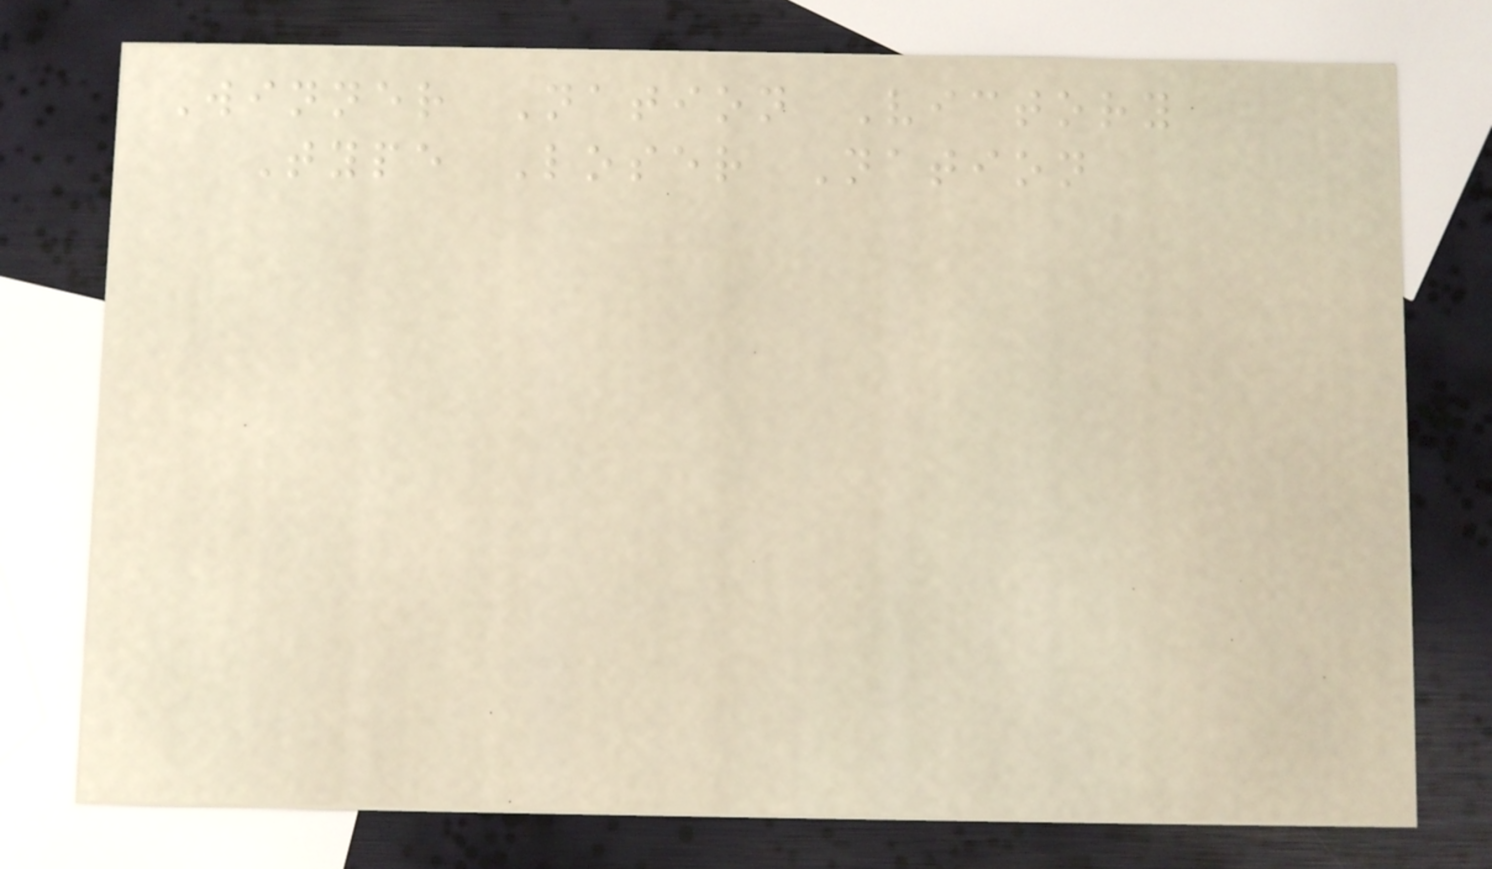Winner Nation Victory
Type Loser Nation
